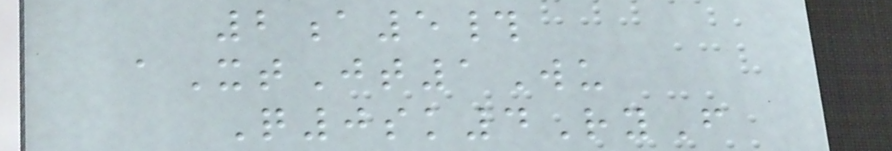2a5#
aXtJt1Wu
Q0sk4RyF
